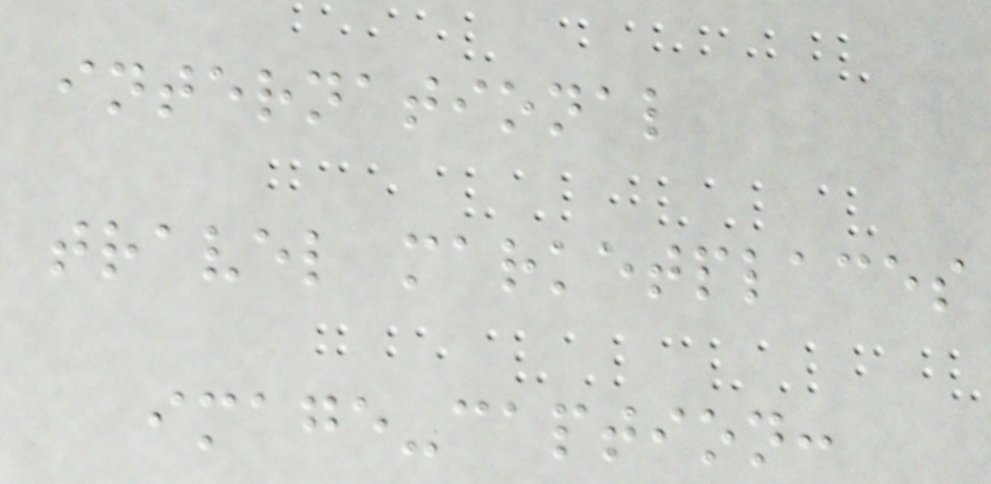international
travel marketplaces
image-caption:
